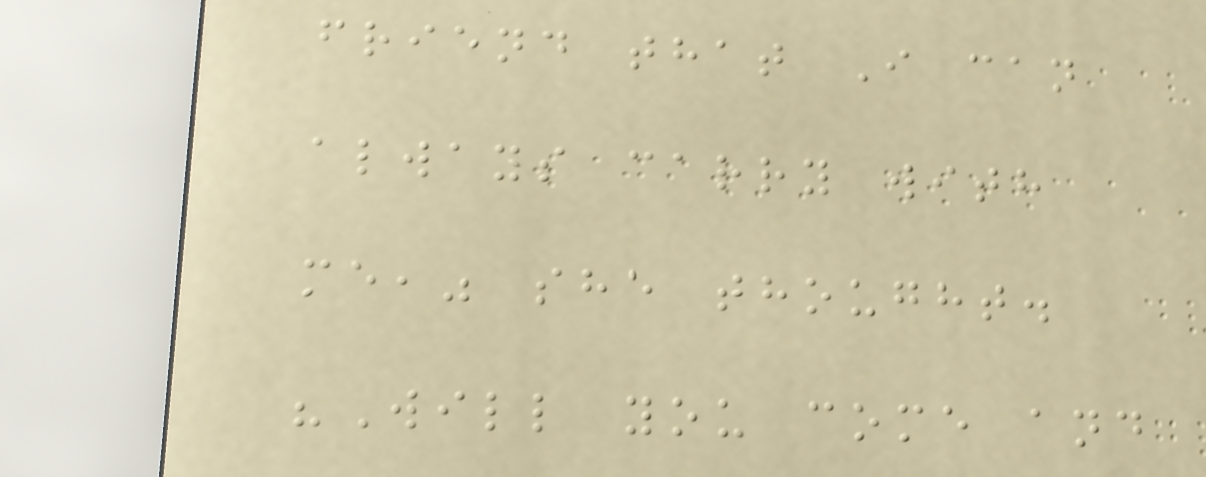friend that I can
always carry with
me," she thought.
"Will you come and
